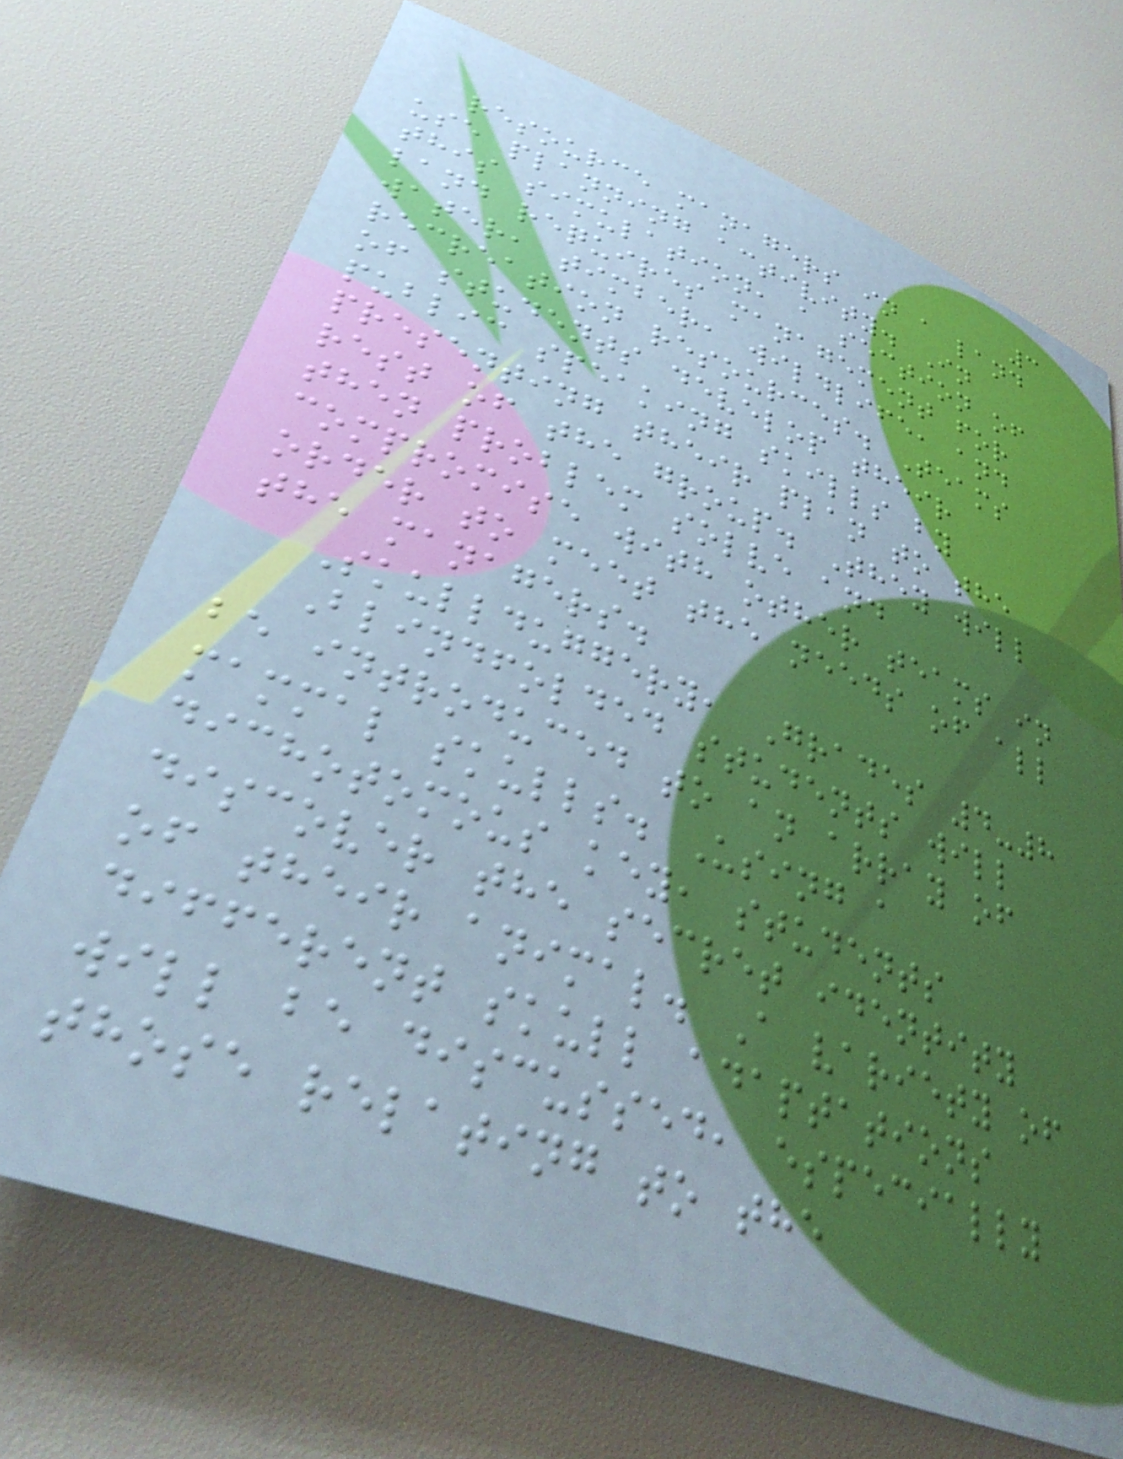3
resource managers in a land
use planning activity. In
this simulation, a section of
land requires management for
water, timber, wildlife, and
recreation resources. Teams
of students develop their
public speaking skills by
presenting their plan to the
rest of the group. They will
then problem solve and
compromise with other teams in
order to meet the needs of all
the managers.
Skullduggery, Grades 4-8
Blindfolded students will
be introduced to an array of
mammal skulls. Using a
dichotomous key, students
discover the secret identity
of their animal. A variety of
different skull adaptations
will be discussed, especially
those relating to the
